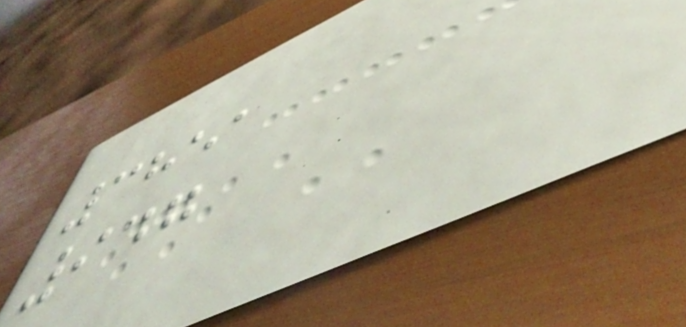3851
947
